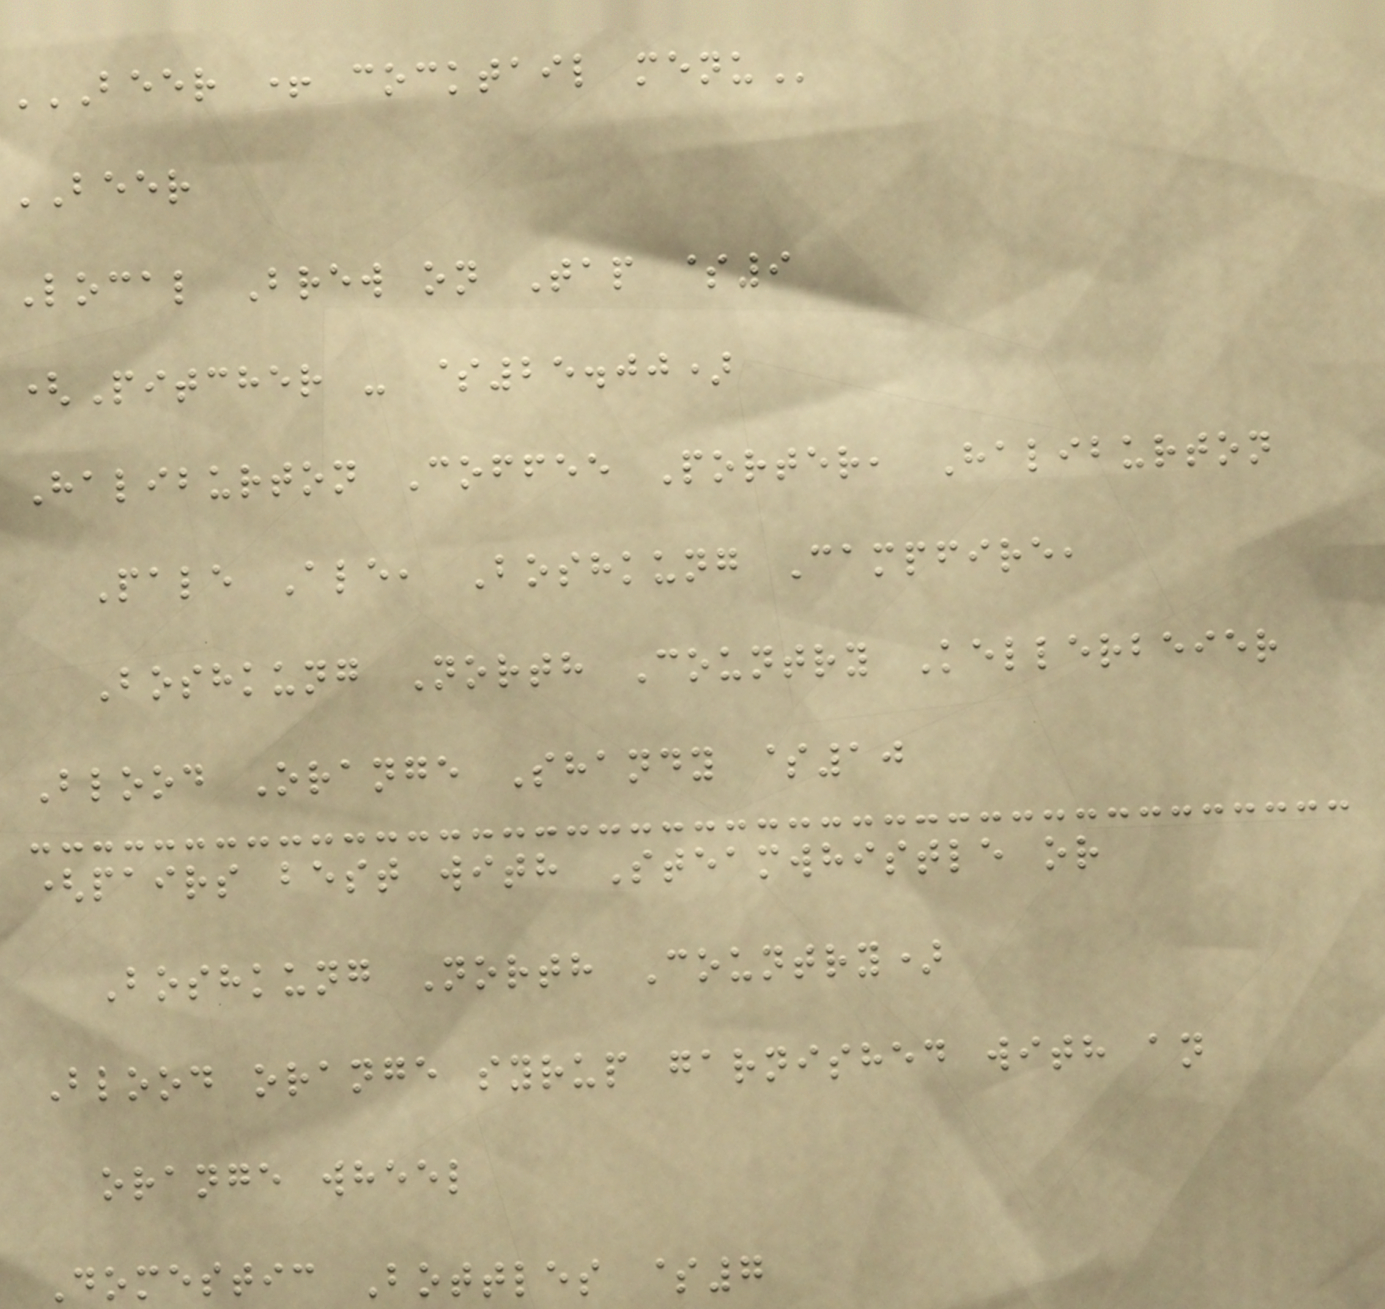BEER + COCKTAIL MENU
BEER
Local Brew on Tap $9
(Pitcher - $25.00)
Haliburton Coffee Porter, Haliburton
Pale Ale, Boshkung Campfire,
Boshkung North Country Kellerbeier
Blood Orange Shandy $10
(pairs best with Steamwhistle or
Boshkung North Country)
Blood orange syrup garnished with an
orange wheel
Domestic Bottles $7
